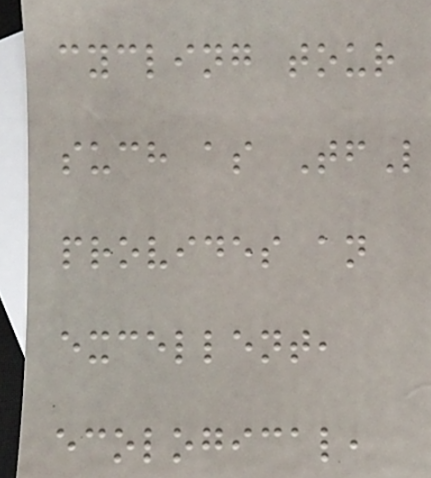cycling tour
such as TfL
provides an
excellent,
ecological,
